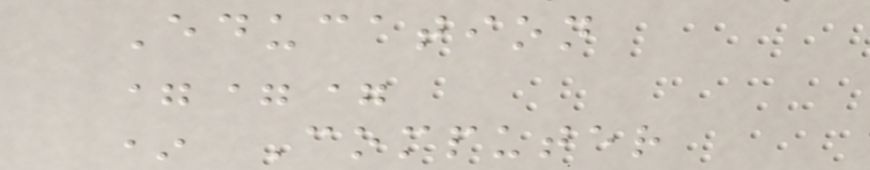Education
===
* Computer
